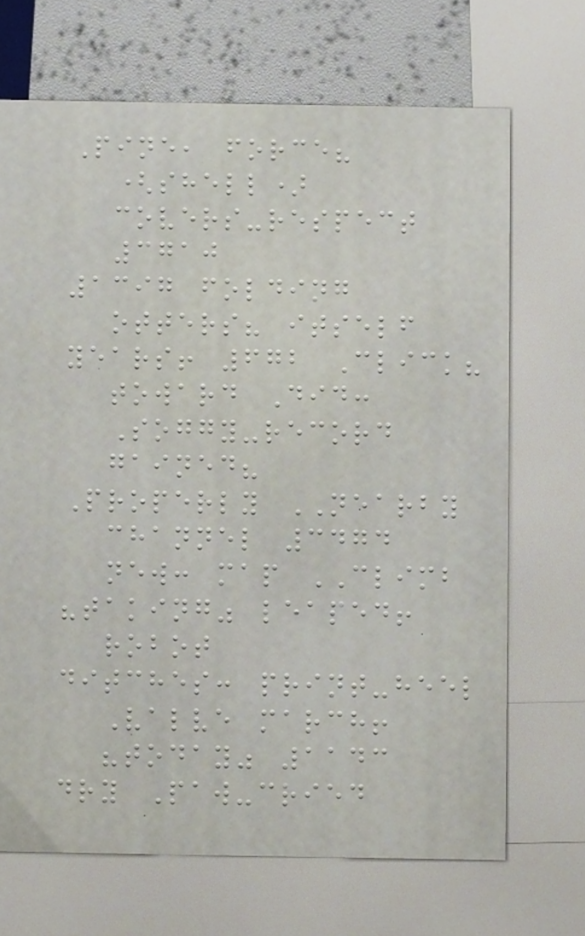Pine, force?
(shell)
covers-respect
3710
1397 folding
otters? itself
years! 672 Click?
toward Did:
Soggy-record
gained?
Properly NEARBY
channel 3474
new: map CLIMB
"taking" leaped!
robot
ditches: print-heel
Valve march!
"today" 1143
dry Paw-cried
